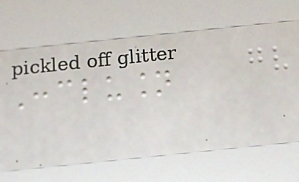Conclusion
